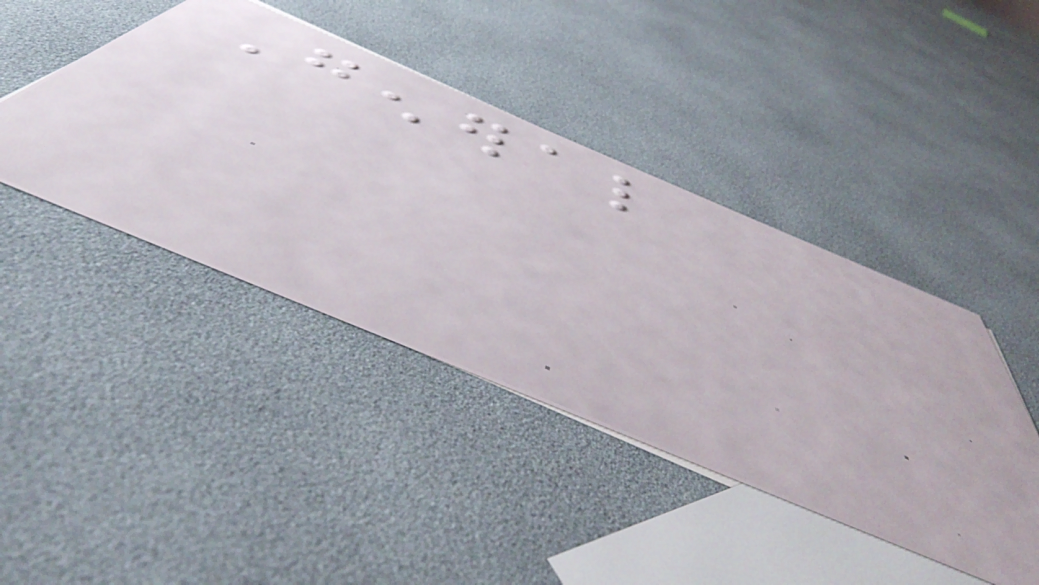General
